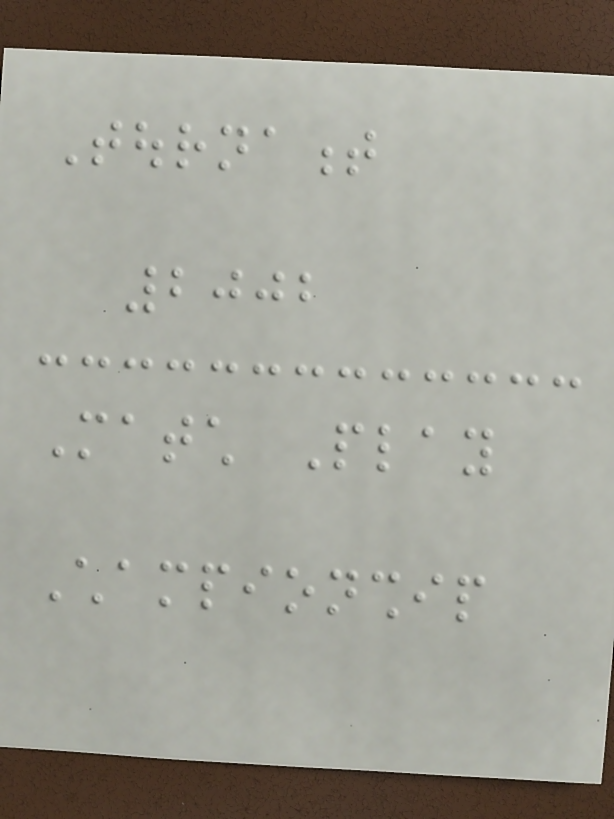Tournament
2002
Match Play
Championship
